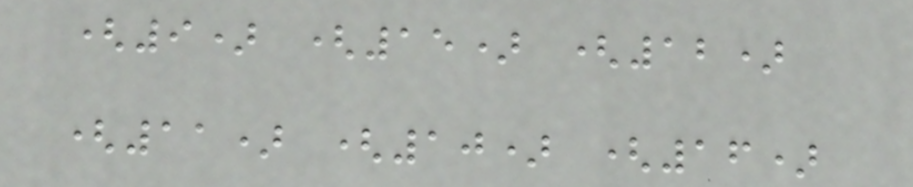(9) (15) (12)
(11) (10) (16)
